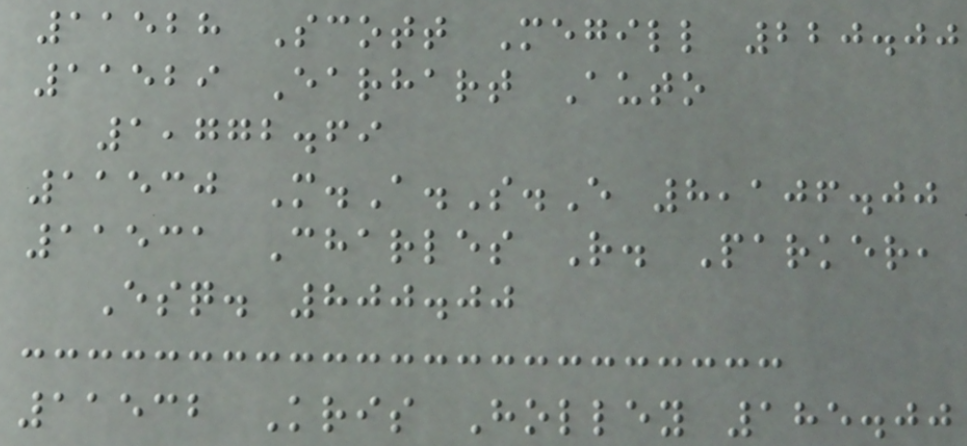11528 Scott Megill 220.00
11529 Earhart Auto
1,772.69
11530 M.A.S.E 8,106.00
11531 Charles R. Parker,
Esq. 800.00
11532 Kris Holley 185.00
